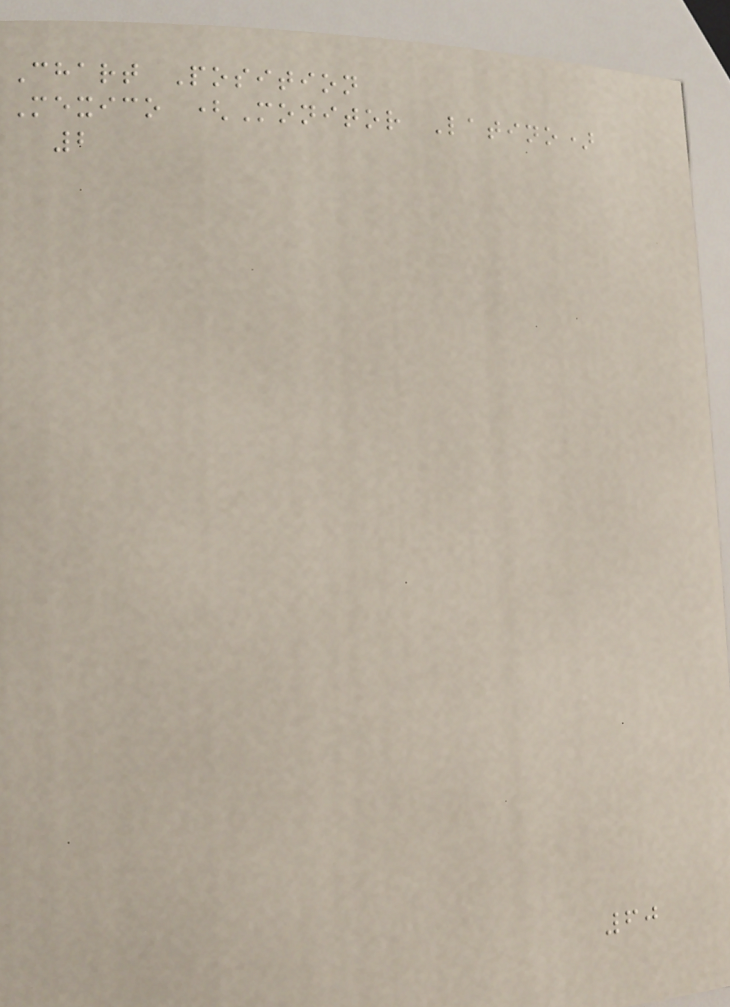Chart Position
Mexico (Monitor Latino)
2
60
